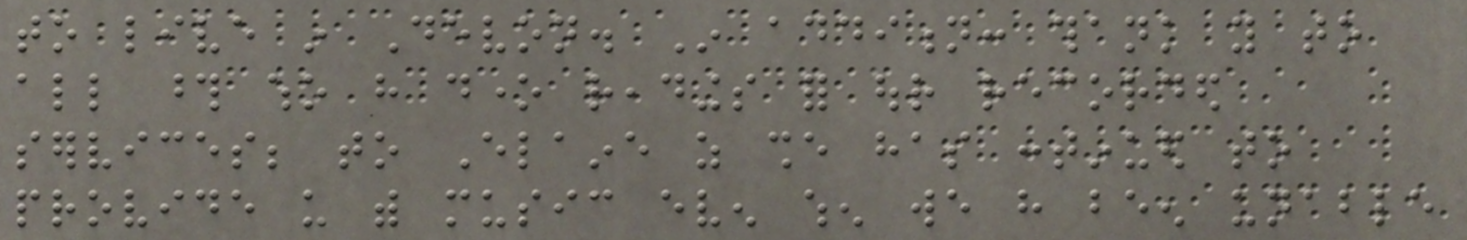to live in Devon. In addition: thank you to
all those who have done readings for our recorded
services; to Elaine as she has continued to
provide us with music even when we have been unable
